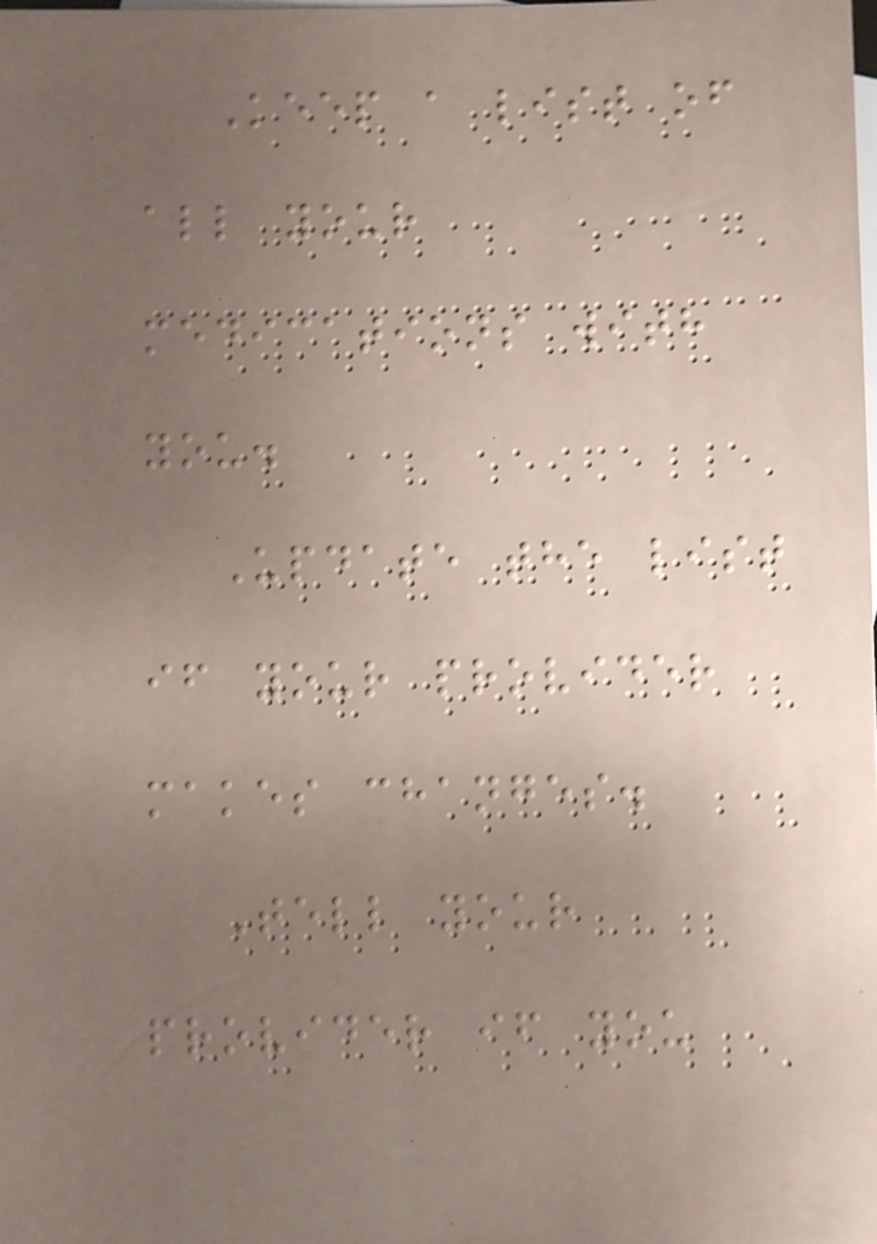Keep a list of
all your
medications with
you.
Update the list
if your provider
makes changes.
Tell your
provider if you
